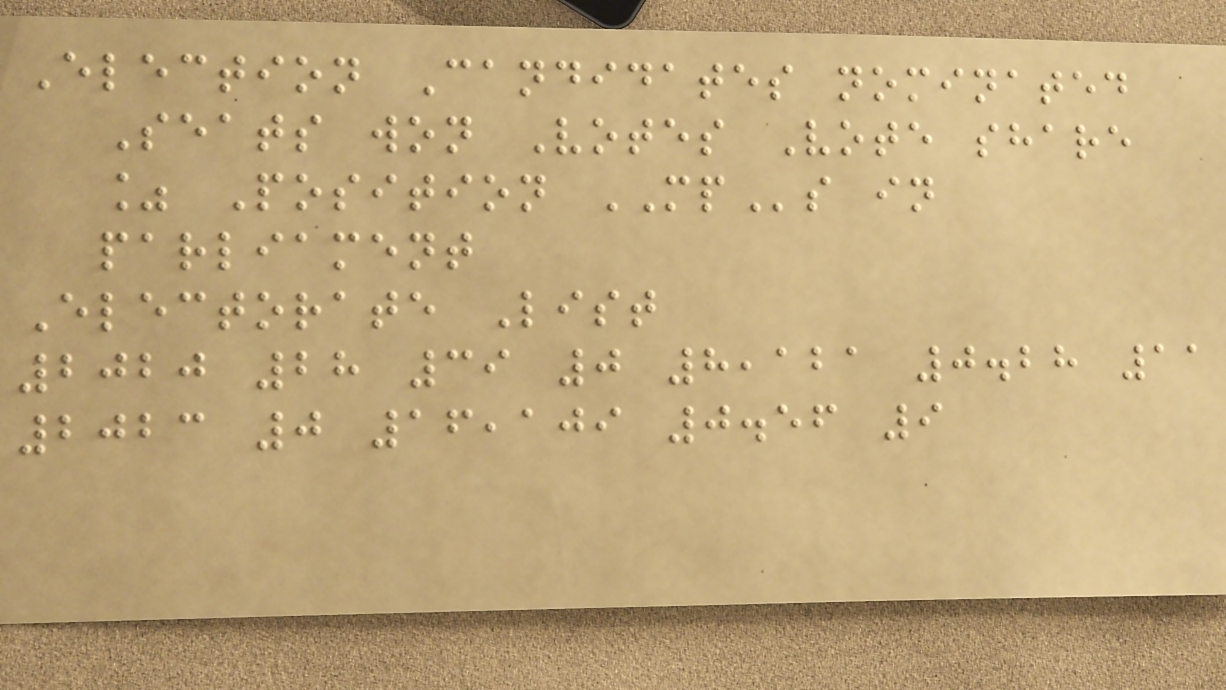Election Candidates nominated
Seats won Votes Vote share
% Position MPs in
parliament
Electorate List
2020 28 39 0 8,121 0.28 11
2023 0 16,109 0.56 9
